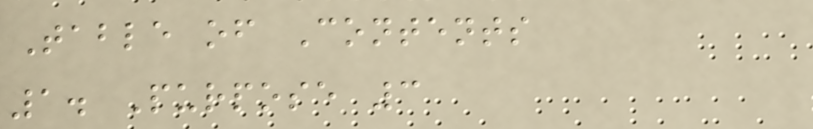Table of Contents
1. Purpose 3
